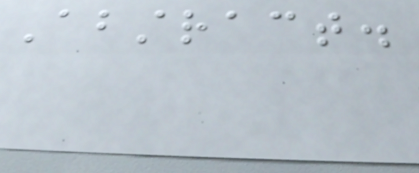Abstract.
